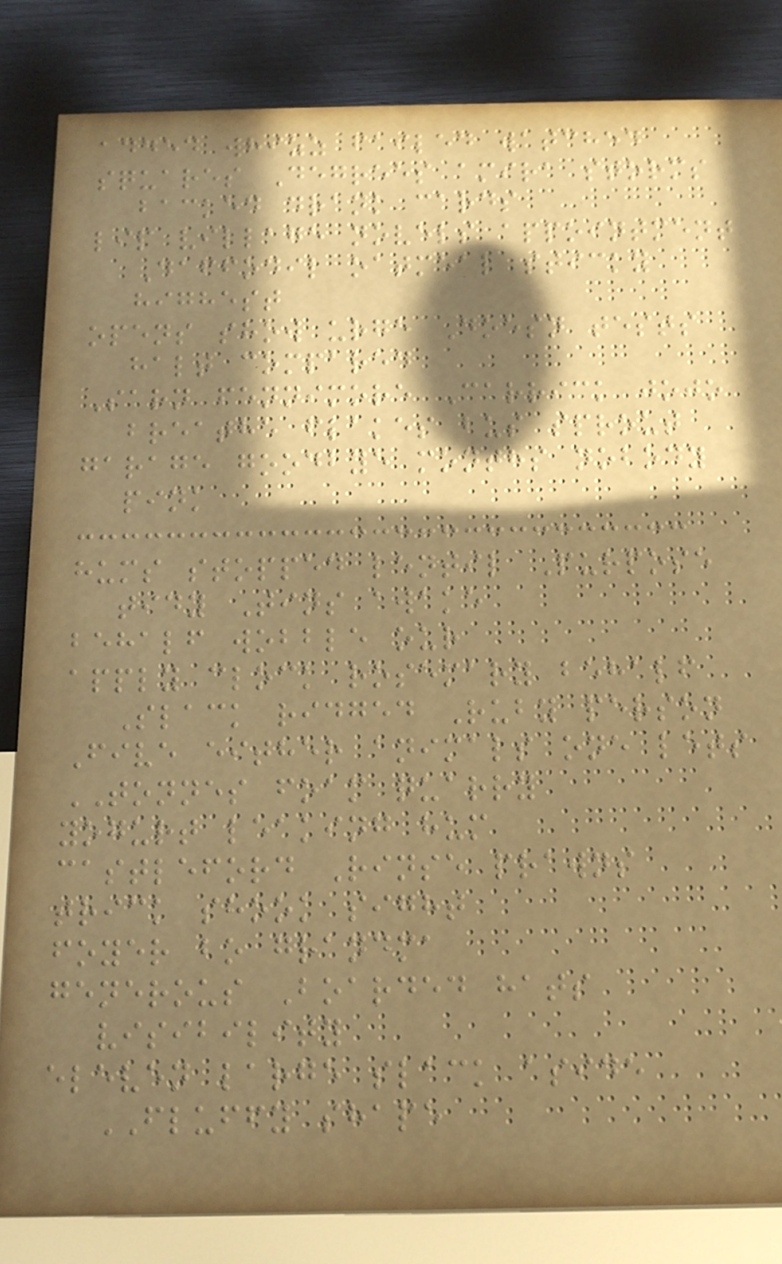added whizz failed watched
squares Degrees amira storms
backed drank cards
lip village novels appointment
Daffodil oatmeal sticky
highest
opens show urge Doesn tests
halt compared
Sarn fennimore Carrick jojo
breathe flakes bus sprout
garage goodbye months nobody
pink
hums stopped lentil Purpose
tidy Tins awake
behalf wobble our
apply clock rosemary behalf
Slack ridged Ruby person
Five either animals one lets
TONNES foam quarry
yogurt leaking hum
castleford Rinse prawns
trick shook sight
foyer bo grandma
generous Boarded hats
visibility
eleven large slack aside
FLUFFY shape
